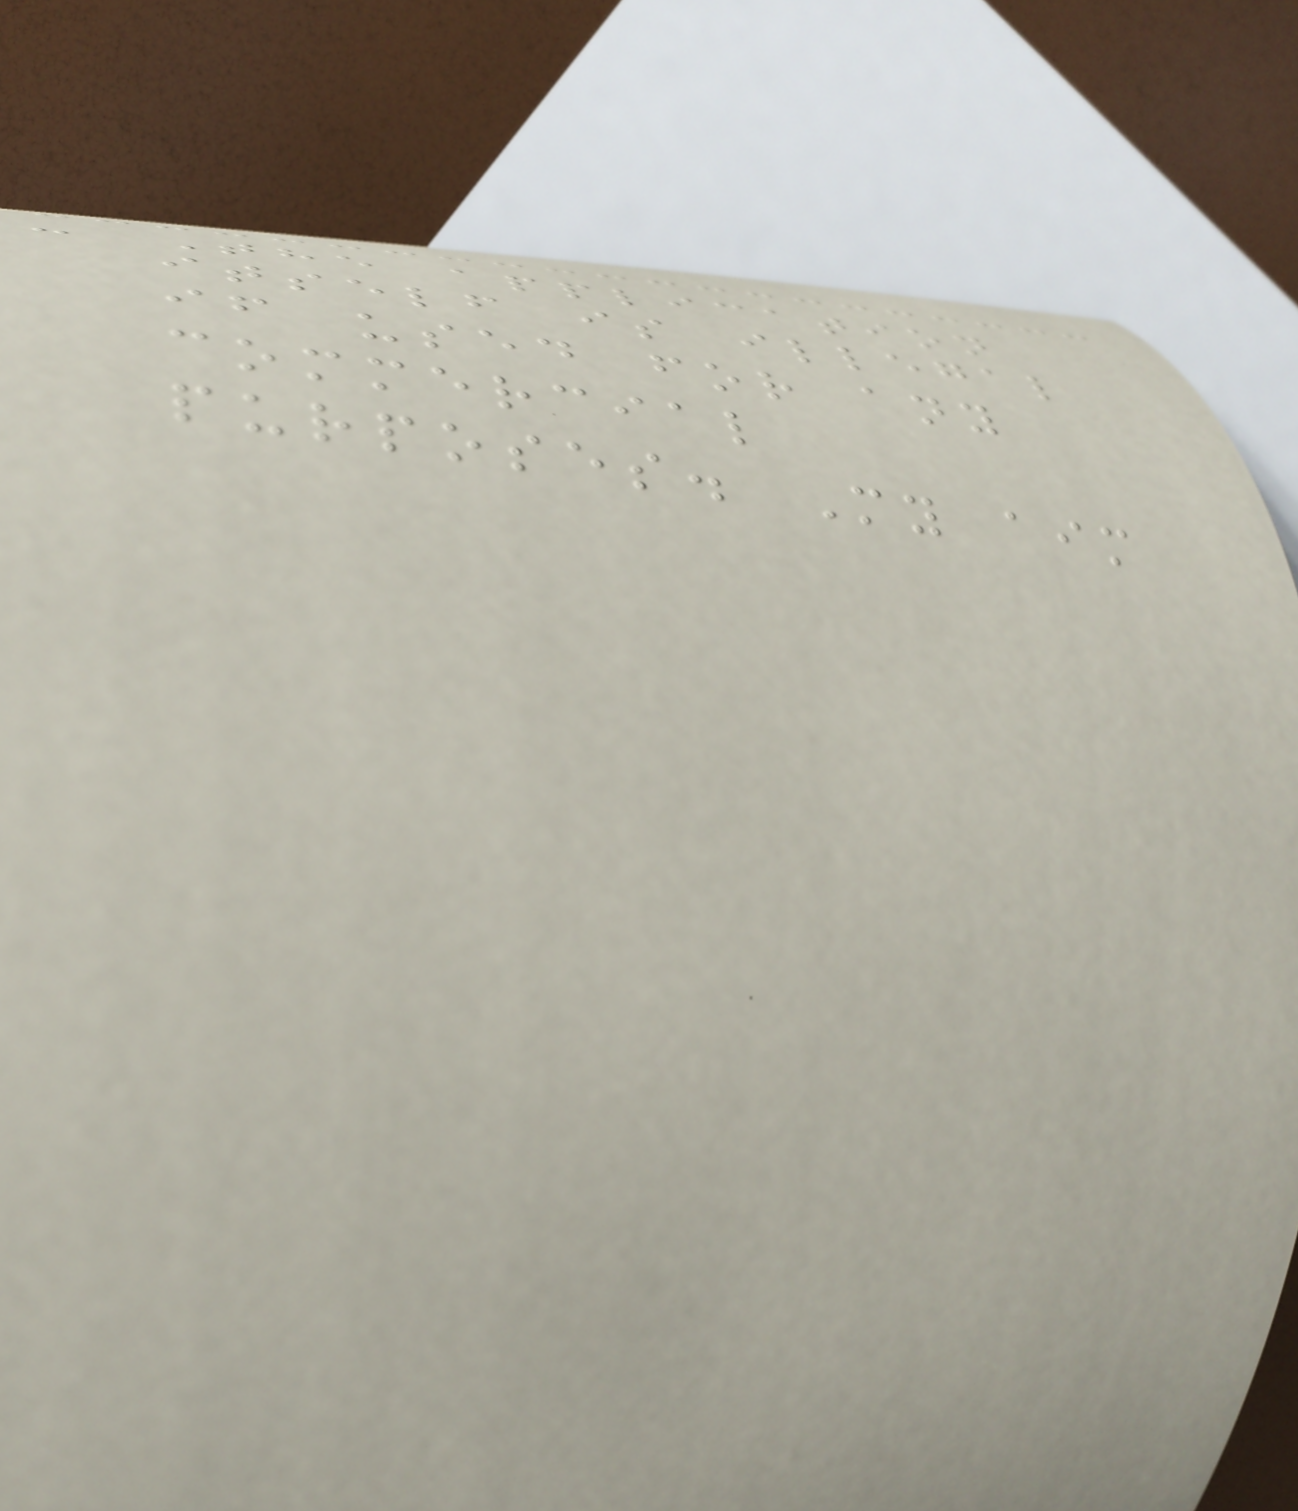- The application
itself is illegal
if used for any
commercial
purposes. My aim
